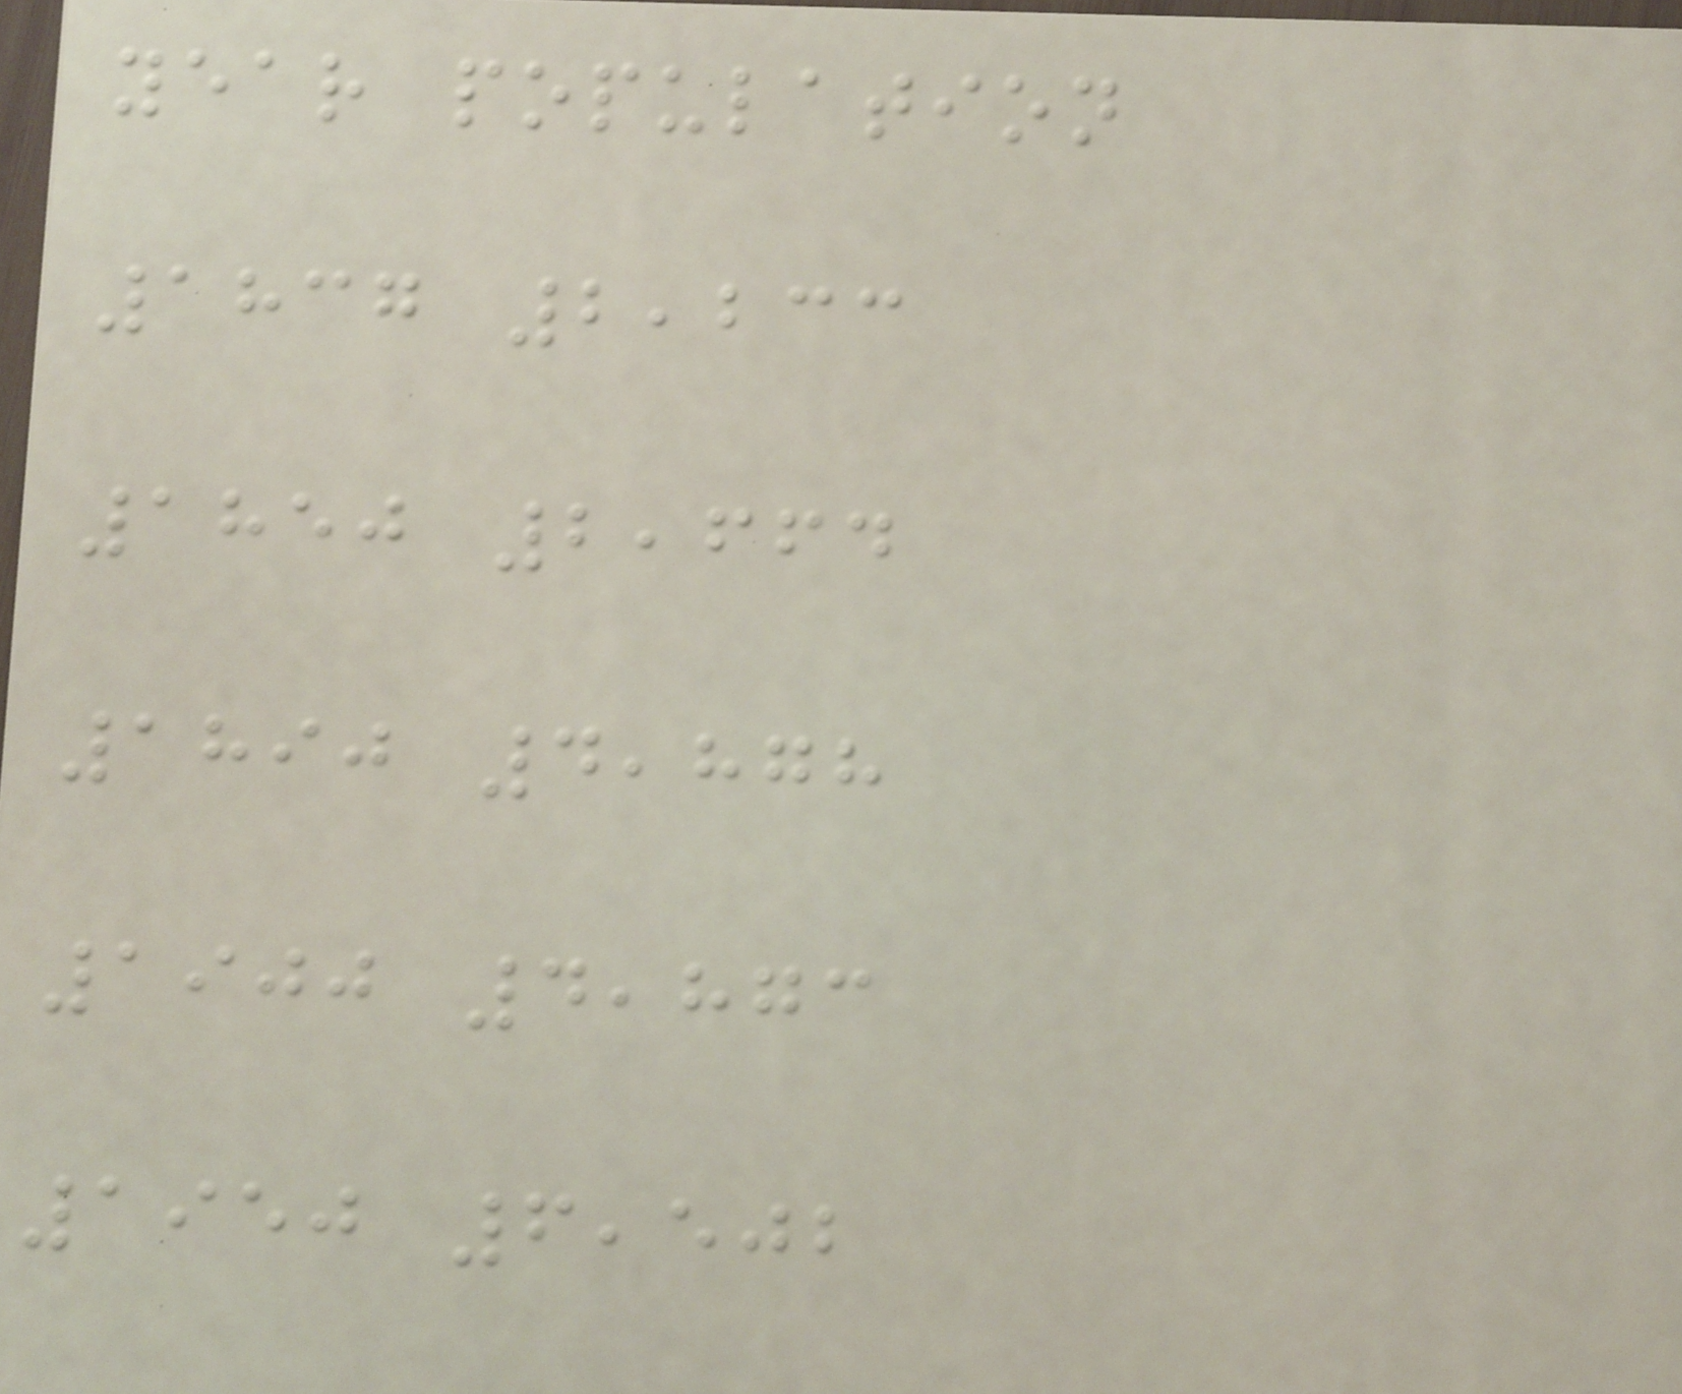year population
1837 2,233
1850 2,664
1890 4,878
1900 4,873
1950 6,502
